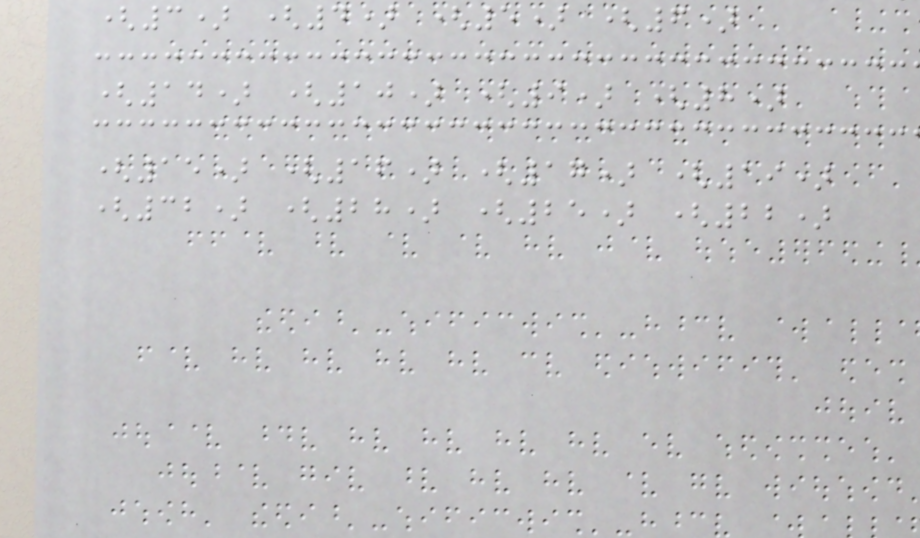(3) (4) (5) (6)
(14) (10) (9) (8)
(15) (16) (17) (19)
(32) (28) (25) (22)
